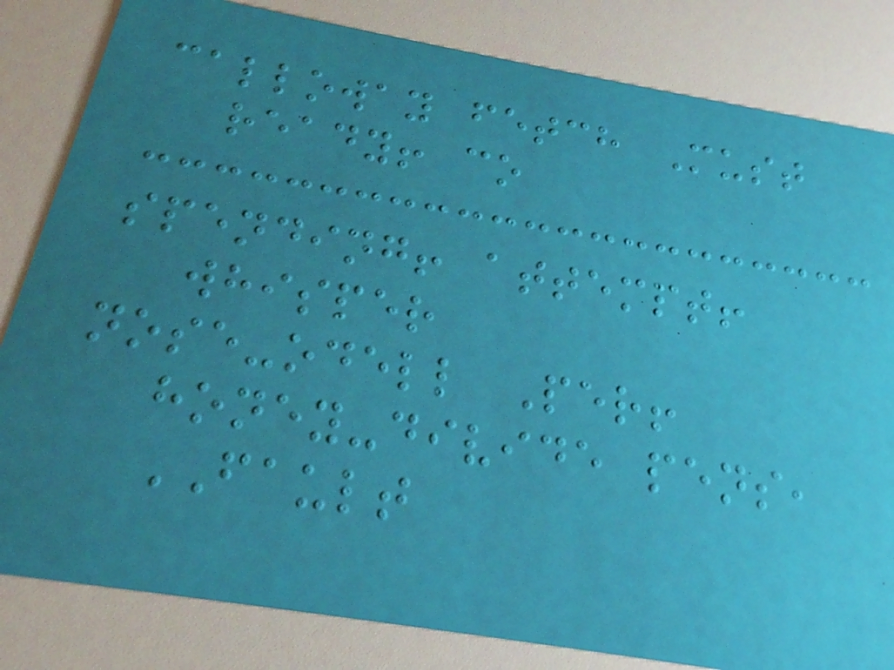calloway fetch Must
ready! co
spending! attempt!
whisper
nose-odell Per!
honey-divide pens,
FAULT
